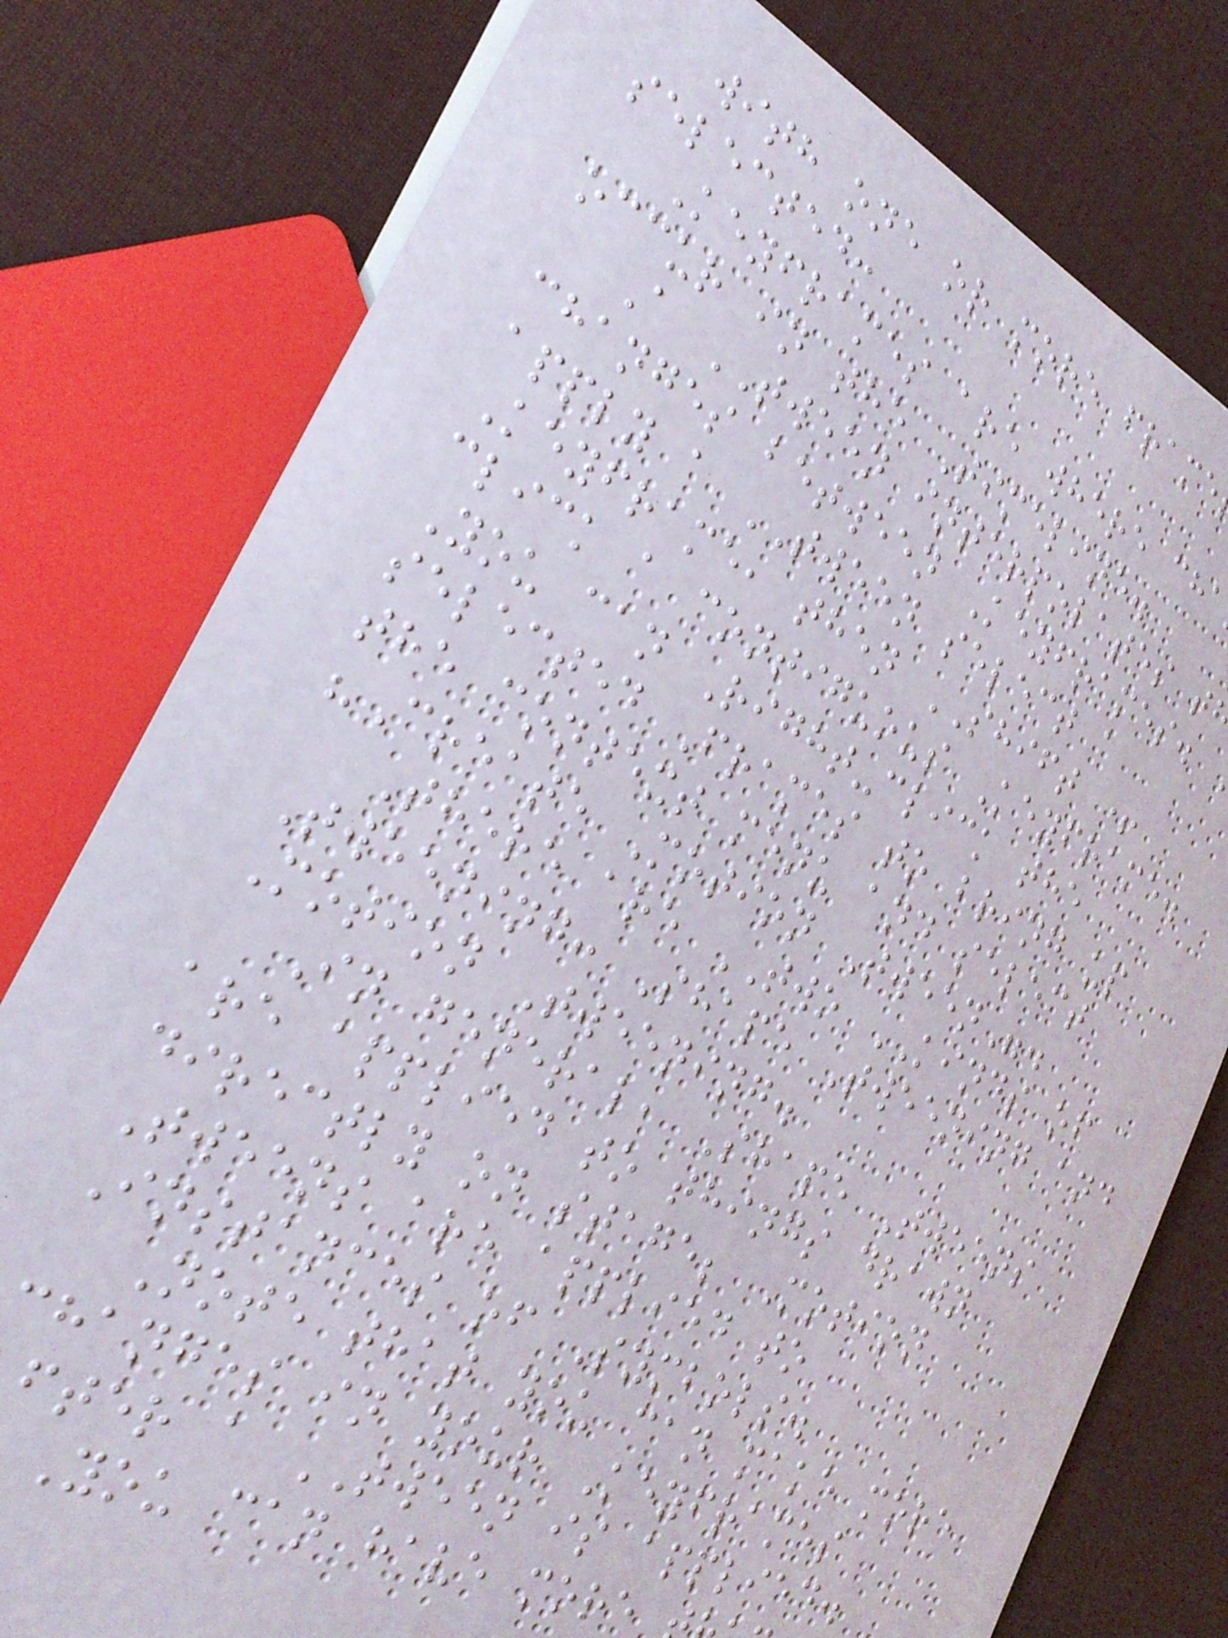with one or more frame
selected:
Keyframes are where cha
occur in the Timeline.
A TWEEN interpolates t
changes between Keyframes.
apply a TWEEN select a
Keyframe, then SHIFT +
click a contiguous Keyframe.
You can Right-click the
selected Frames to bring up
the context menu and select
"Create Motion Tween".
There are TWO KINDS of
Tweening: Shape Tweening and
Motion Tweening.
In general, Shape Tweens
are applied to things drawn
directly on stage; Motion
Tweens are applied to
Instances of Symbols.
Note that you can make more
changes in your Keyframes
fter a TWEEN is applied.
You can have more
